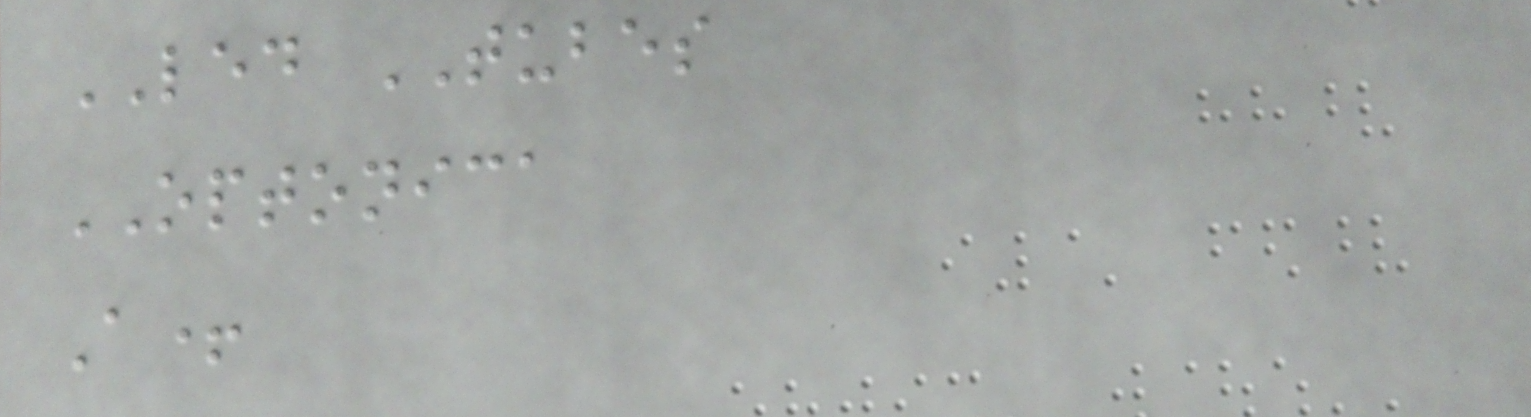LED TUBES
OPTONICA
A+
